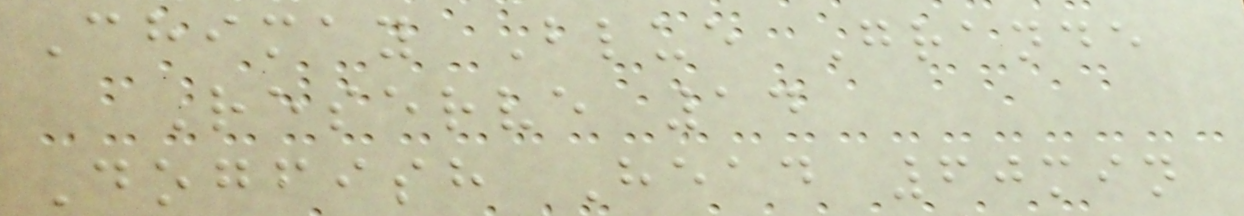Chimay Blue Grande
Reserve 14
Dogfish Head 60min
